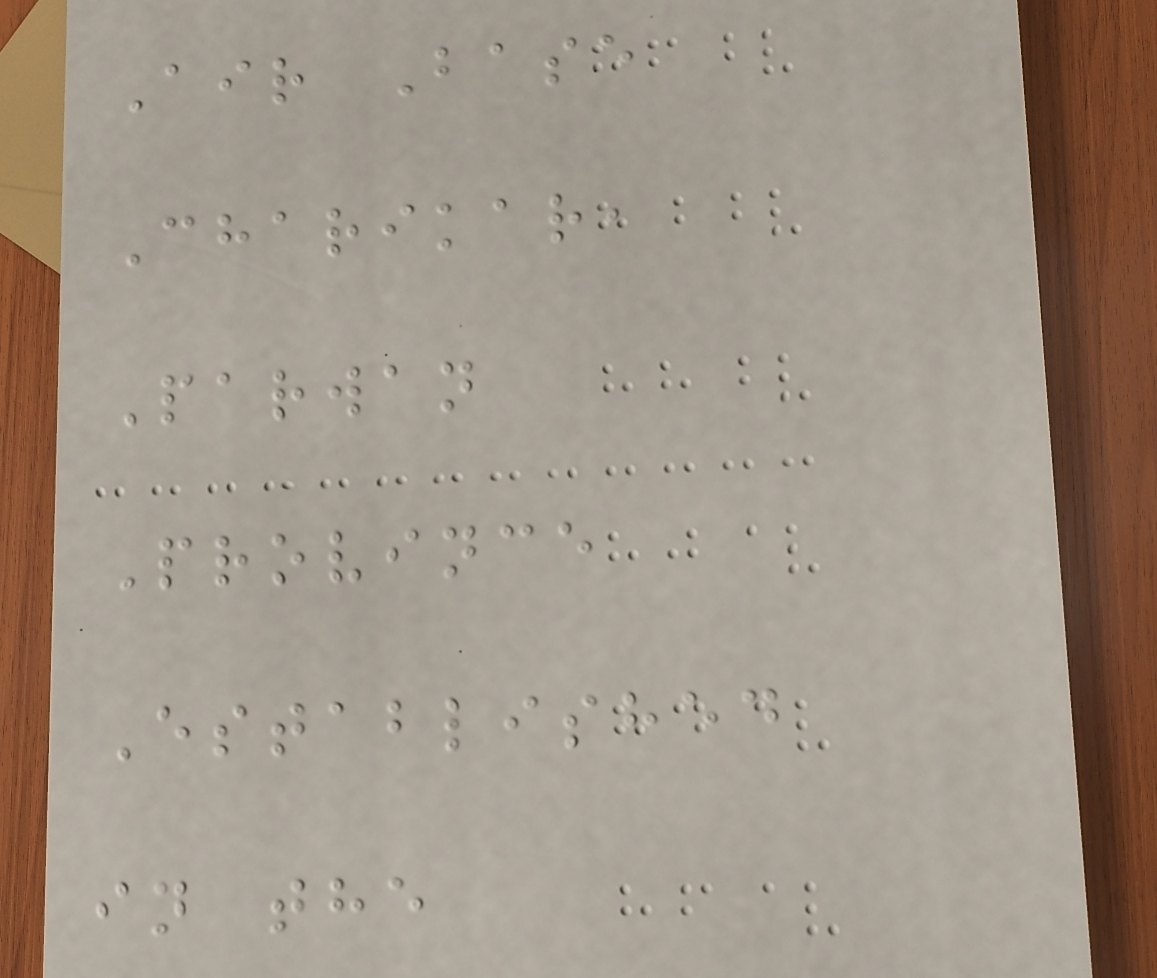Air Base
Charikar,
Parwan
Province
Established
in the
